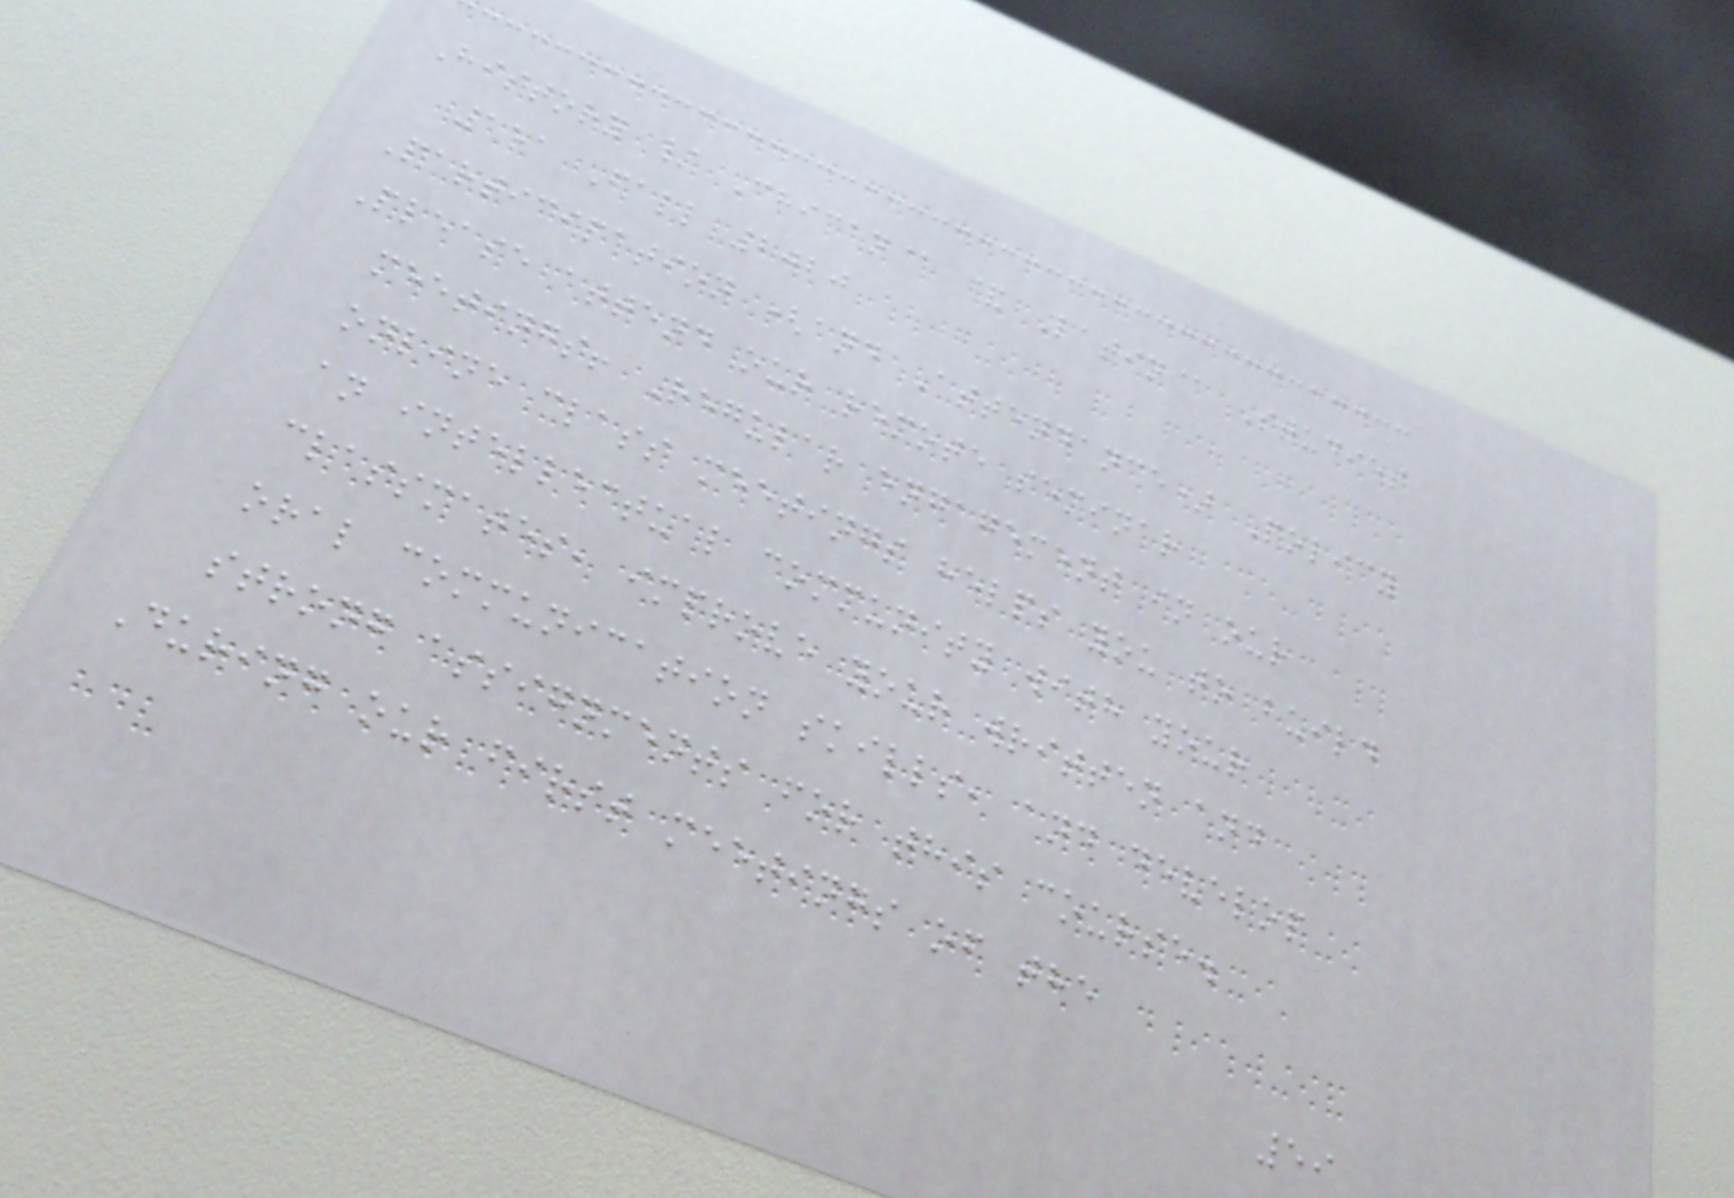History / Chican@ & Latin@ Studies
151 Fall 2020
Participation (and Attendance) Policy
Please attend our remote seminar
meetings! Regular engagement in our
online class meetings helps you to build
an intellectual community with your
classmates, improve your written and
oral communication skills, and develop
strong assignments for this course.
During our first meetings of the
59
